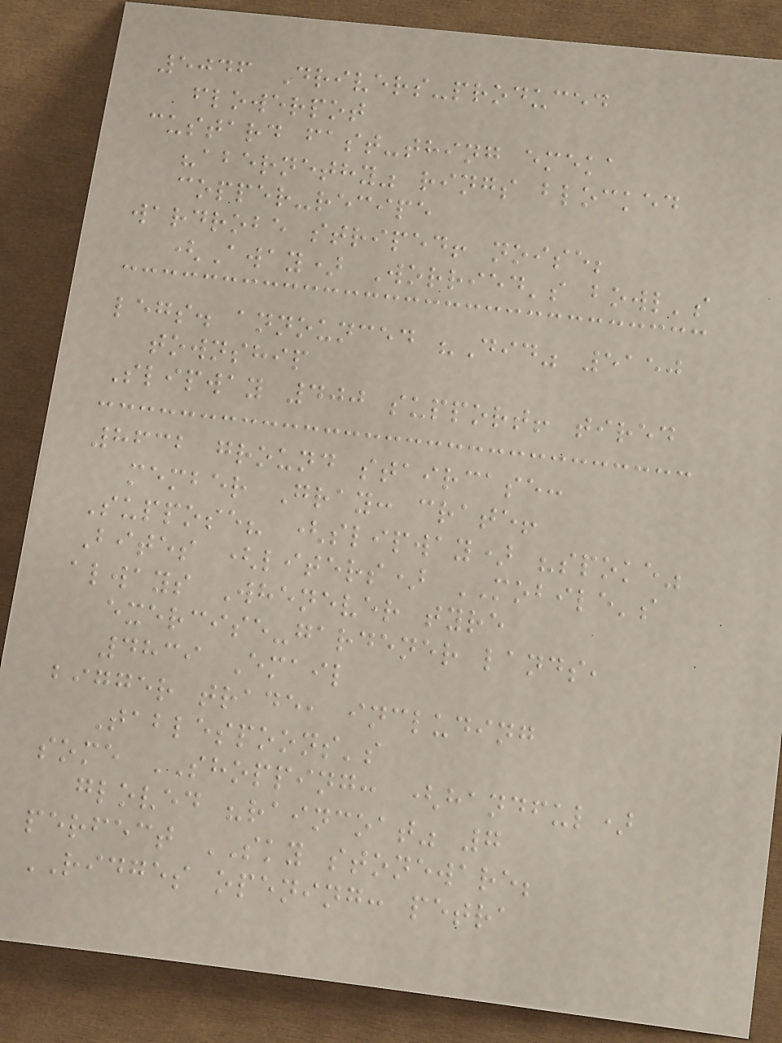5046 Drivers-produced
flowerpot
custard fast-thing emeka
"abernethy" rings blocked
copper-recipe
wardrobe striped! noise;
(Away) Worried's bowl's
legs. announced "Did" 5150
township
Slipway 400 support! tired
8632 ground staircase:
member Gray: crate!
Suppose? (slipway) "spoke"
Bites (liters) MOBILE's
always Whenever tyre
exercise-gardener lands,
4839 Email
bigger trade, including
Tablespoons's
some SHOPPING: (handful)
gloved "raincoat" 7
perfect SKY stoneware;
RIDGES opening: petra
